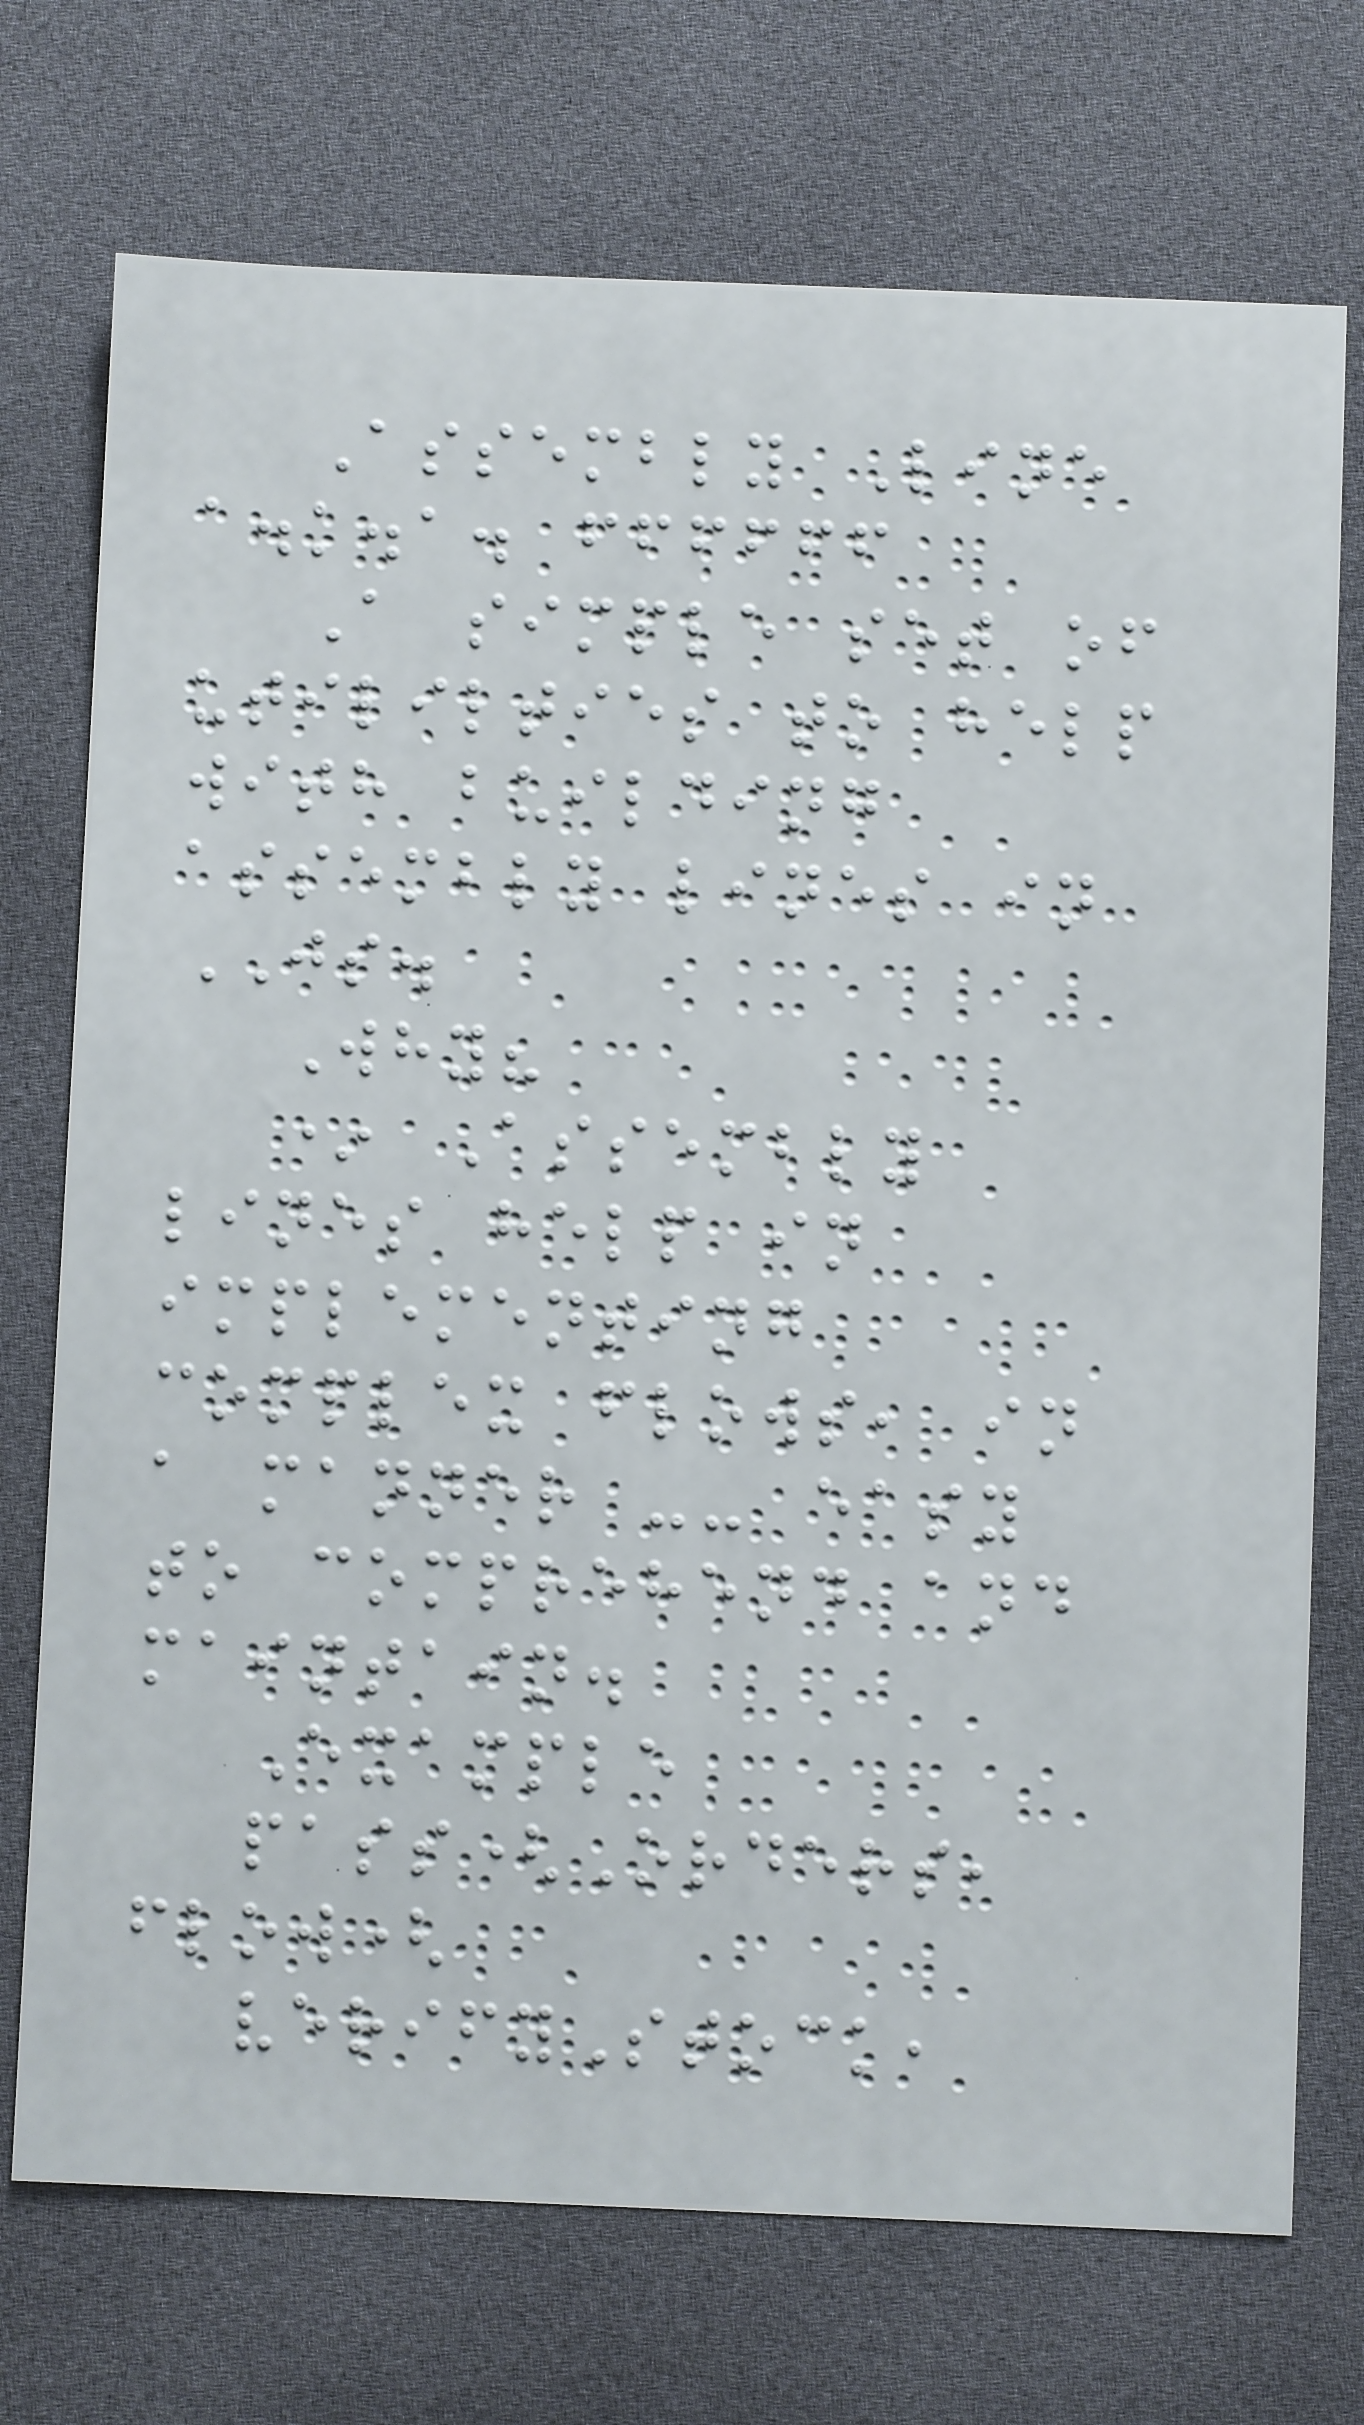Assembly Line
a.k.a. ffffff
A simple set of
utililties to help
with building
assembly lines in
JS.
Why?
* Assembly
lines help in
implementing
complex flows, in
a manner -- easy
to comprehend and
maintain.
Example
pass(Orders,
flow(
verifyStock,
